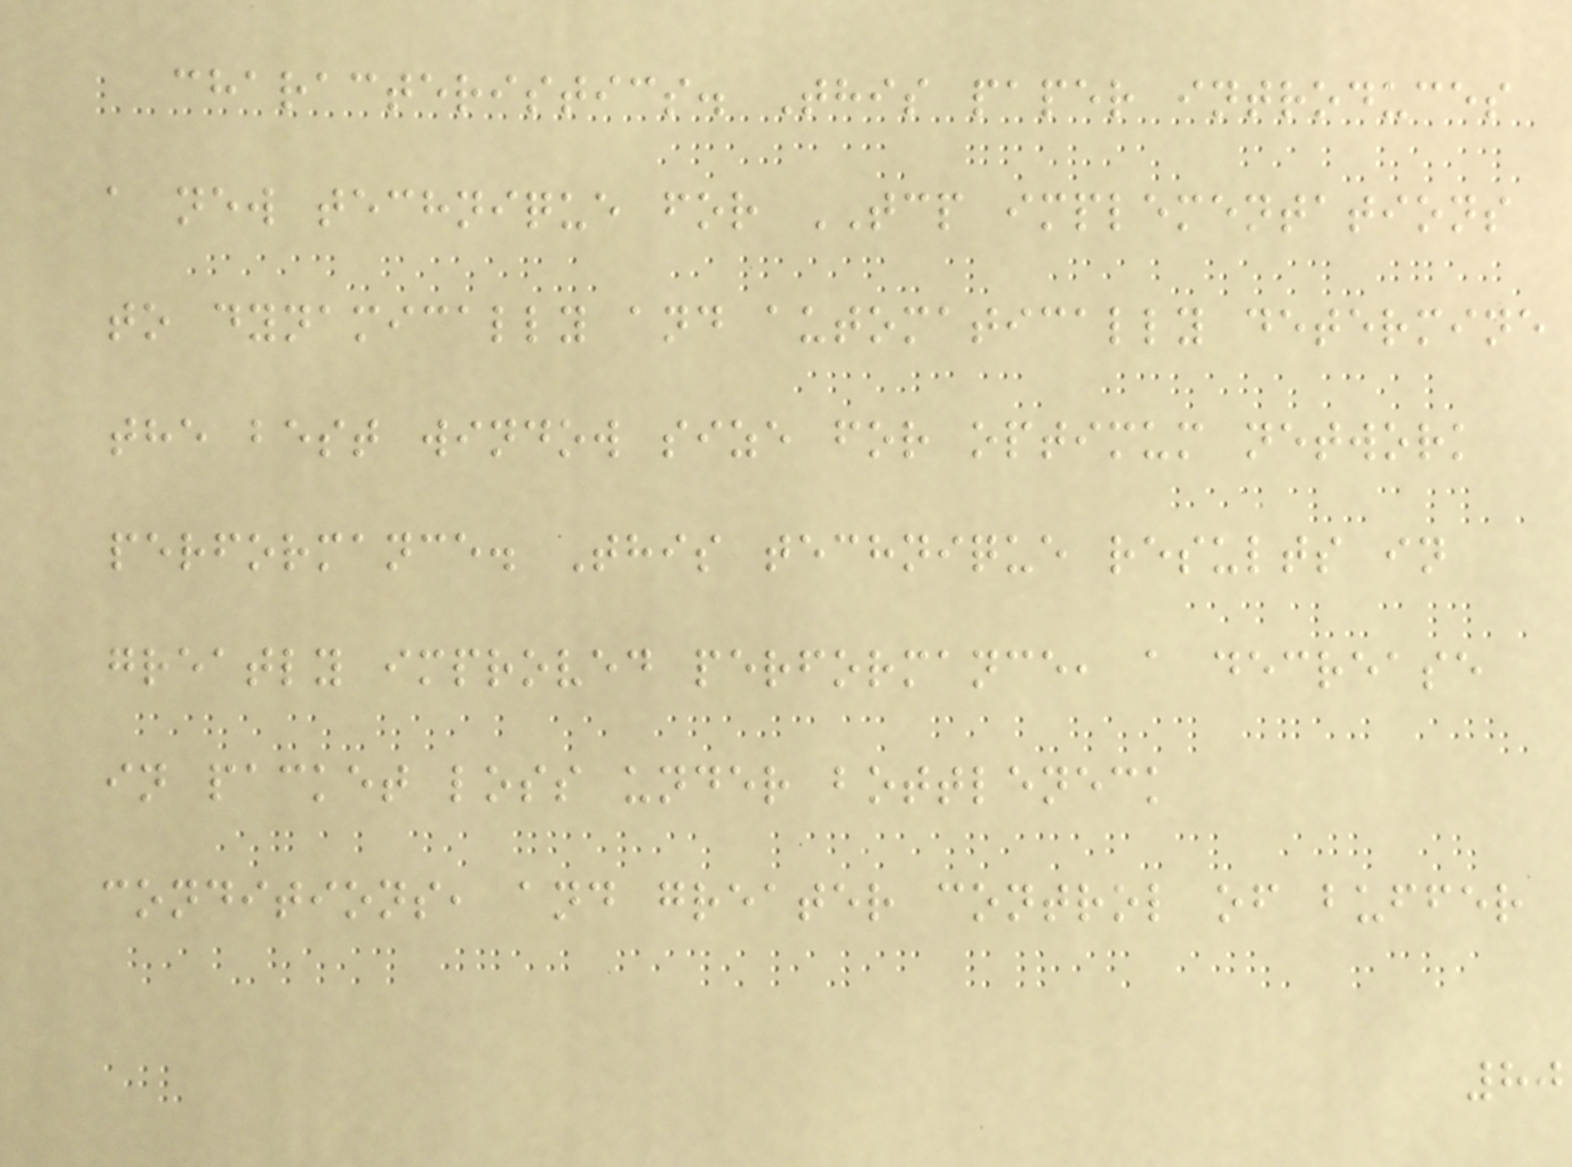characteristics. This paper introduces
a new technique for TCP implementations
to dynamically and automatically determine
the best window size for optimum network
performance. This technique results in
greatly improved performance, a decrease
in packet loss under bottleneck
conditions, and greater control of buffer
80
